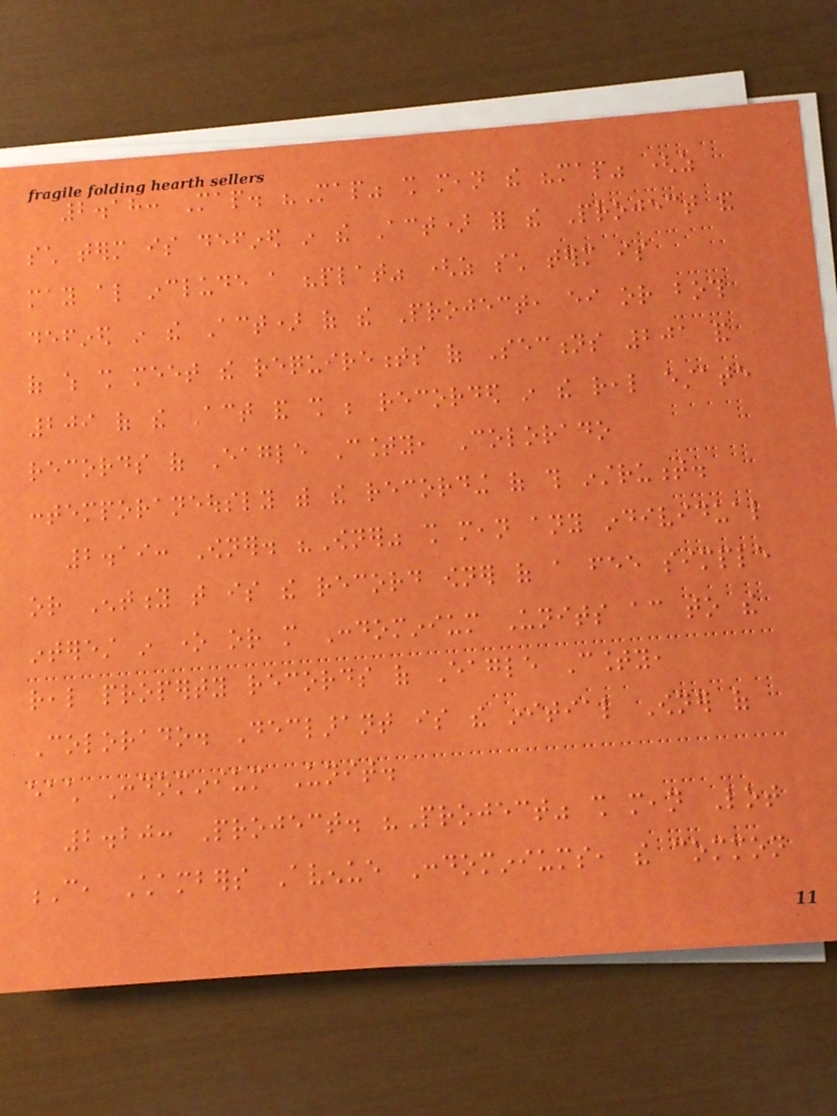2.18: Map. "Map" shall mean the "map" (as
such term is defined in the Act) for the Project and
may also include a "plat" (as such term is
defined in the Act) of the Project, either or both
of which shall meet the requirements of Sections 201 and
209 of the Act and shall be recorded in the real estate
records of Eagle County, Colorado
contemporaneously with the recording of this instrument.
2.19: Owner. "Owner" shall mean any individual
or Entity that is the record owner of a fee simple
interest in one or more Condominium Units according to the
real property records of Eagle County,
Colorado. Declarant is the initial Owner of
each Condominium Unit.
2.20: Project. "Project" shall mean Lot
C, Chambers Avenue Condominiums, the common
